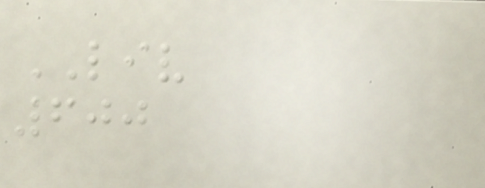LIV
600
